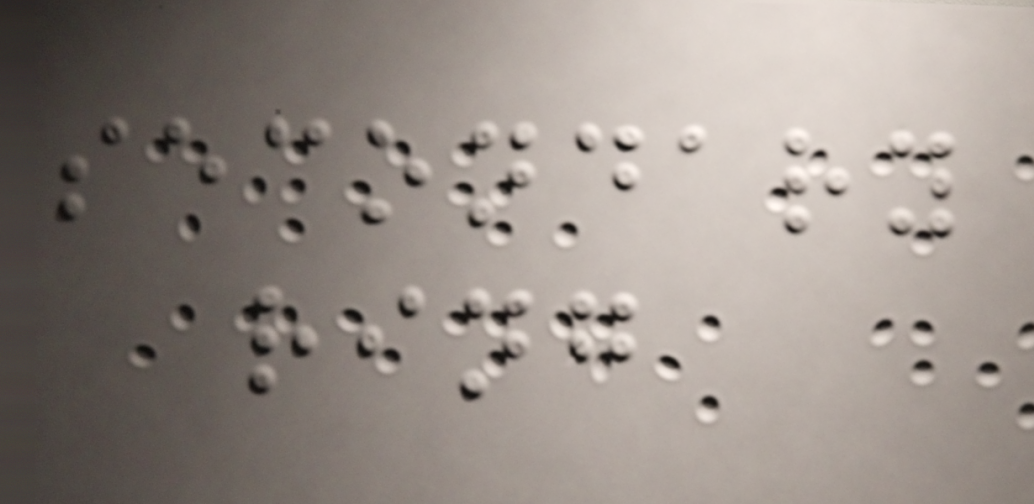secondary
ring
